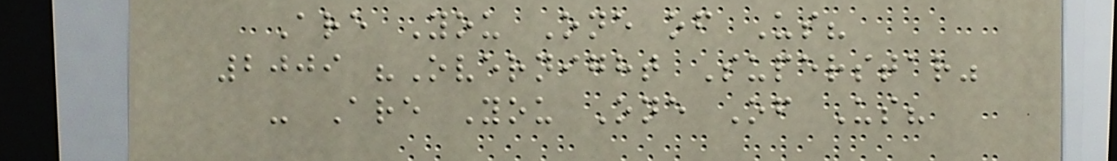Are You One of Us?
2009 "Overnight Superstar"
- Are You One Of Us?
